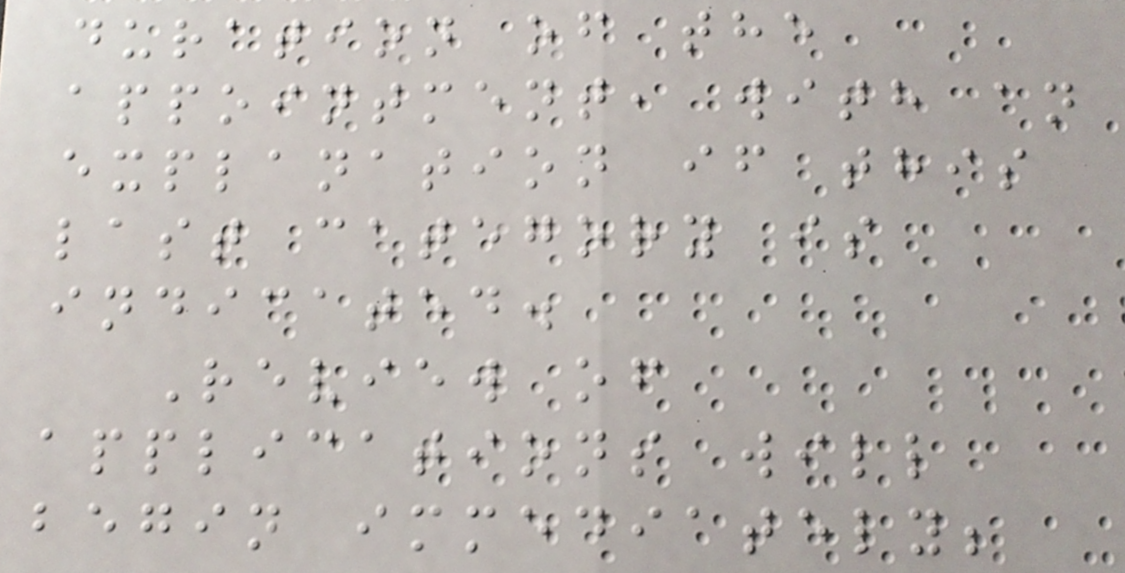duration of the
appointment, with an
explanation if this
last category is
indicated.
Review of
applications will
begin immediately;
